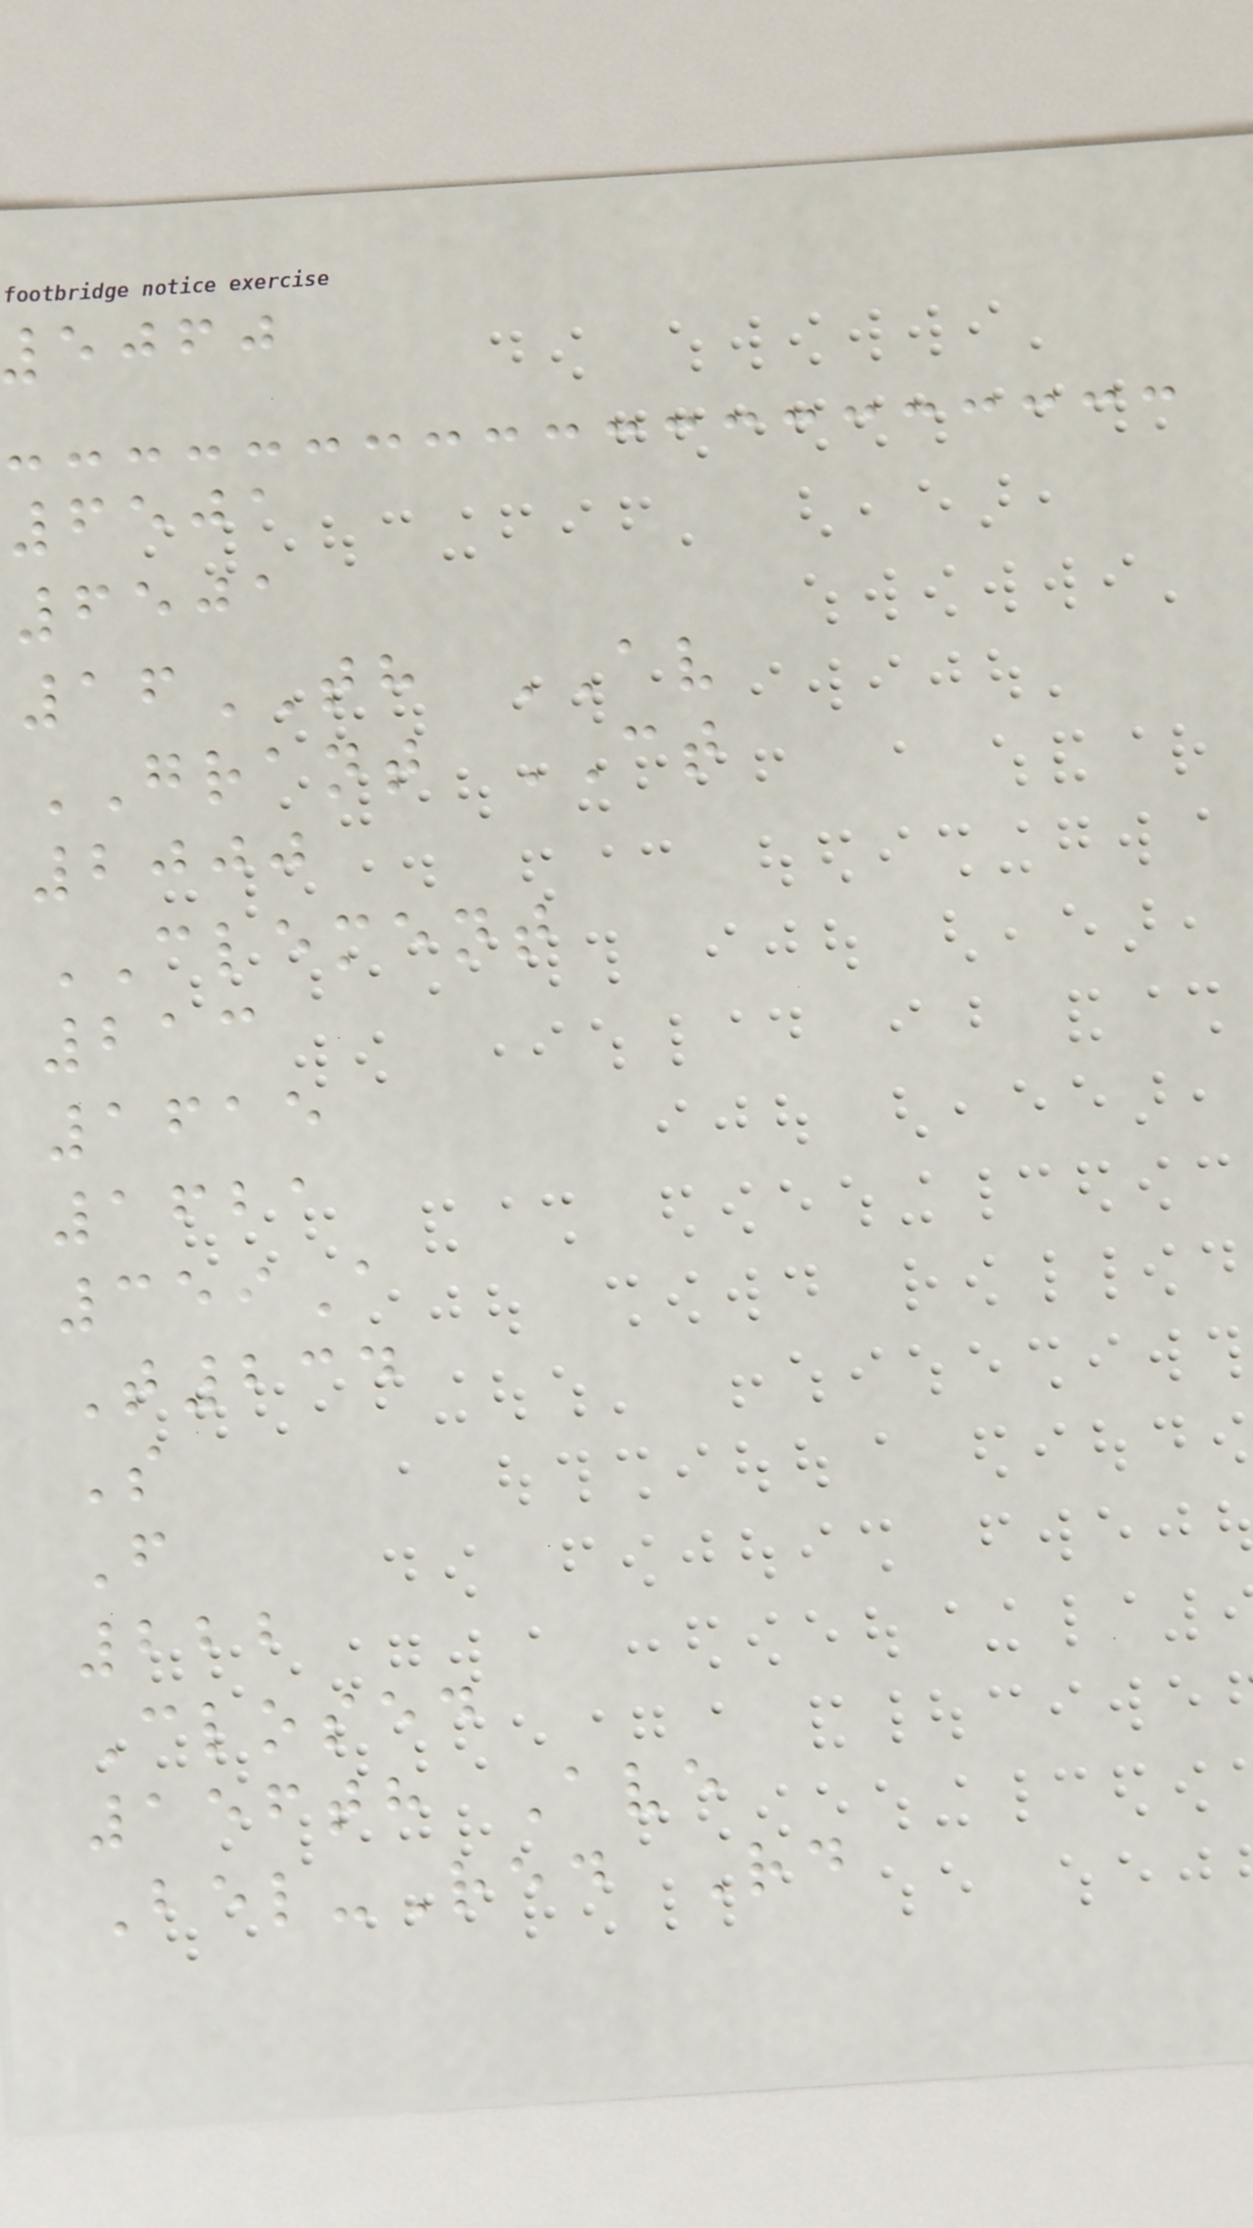ejfj
6501
6501
16TH AV
GRANT CT
2000
CLEMENT
213
1615
1621
359A
T234
S
F
222
Closed
156th Ave
Bel-Red Rd
